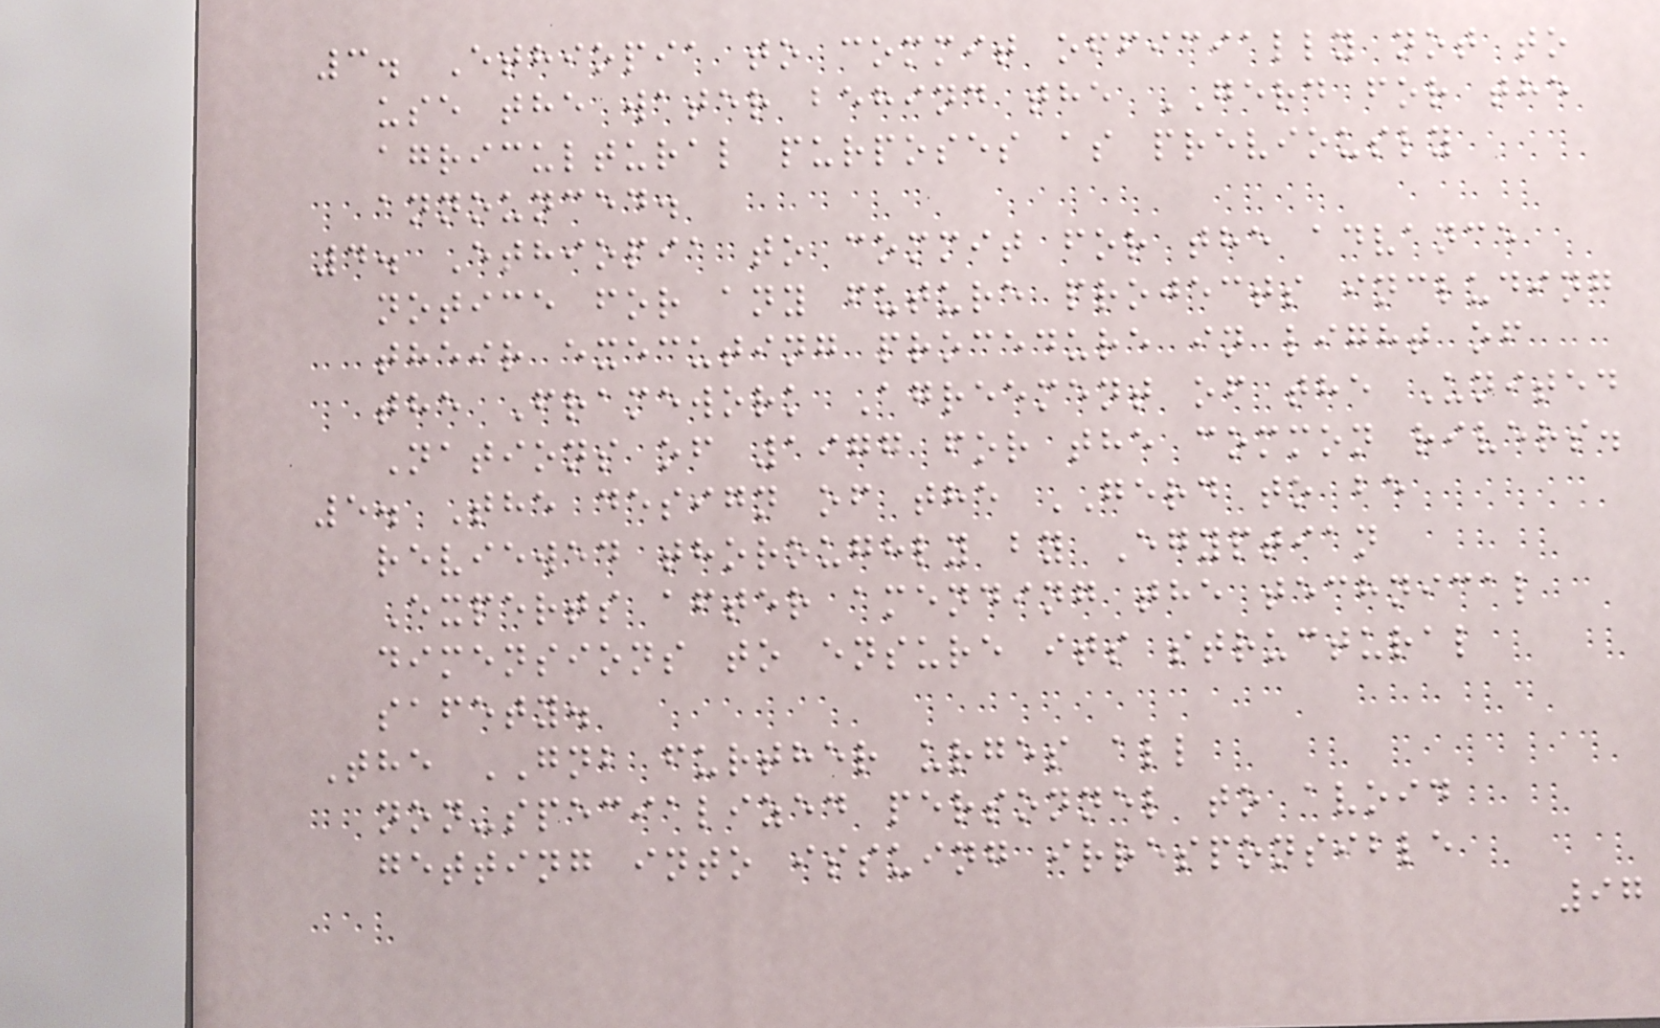3. Ethiopia to commit officially not to
use the water behind the GERD for the
agricultural purposes as previously
announced.
4. Ethiopia to commit for the advance
notice for any future projects including
their executing procedure in light of
the Framework Agreement of the United
Nations of 1977 for the common rivers.
5. The design of the GERD to be
reviewed thoroughly by Egyptian
Experts after amending the technical
dimensions to ensure its structural
safety.
The GNB further urges all
non-specialized personnel to avoid
getting into issuing irresponsible
97
